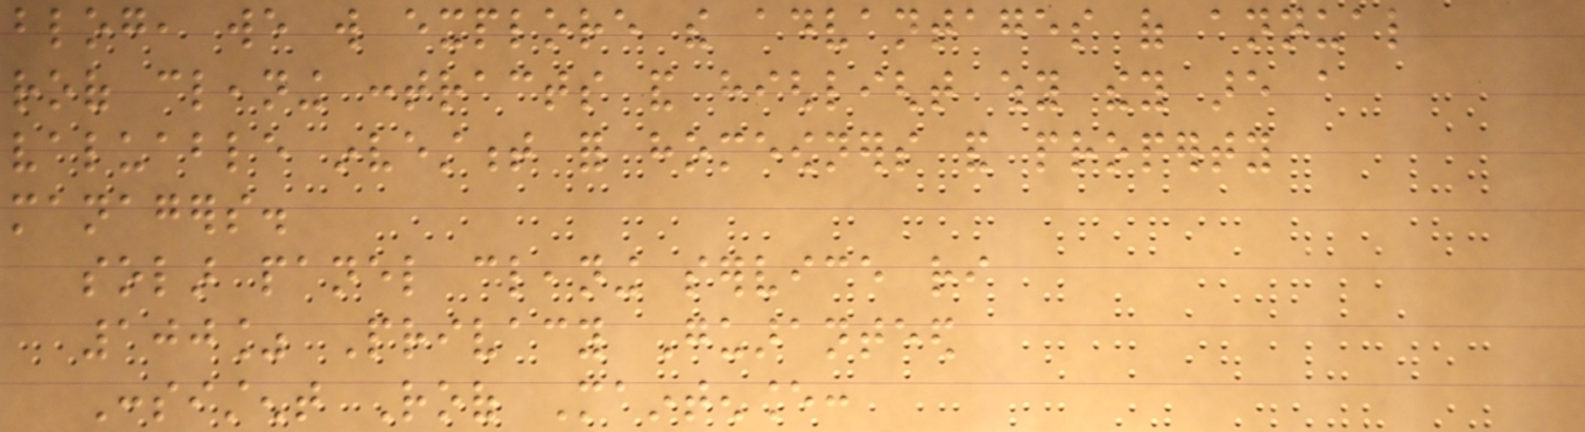blog, we will explore the advantages of annual
roof cleaning contracts and highlight why they are a
valuable investment for homeowners and property
managers.
solar panel cleaning service ri
100% Privacy Guaranteed
Consistent Roof Maintenance:
